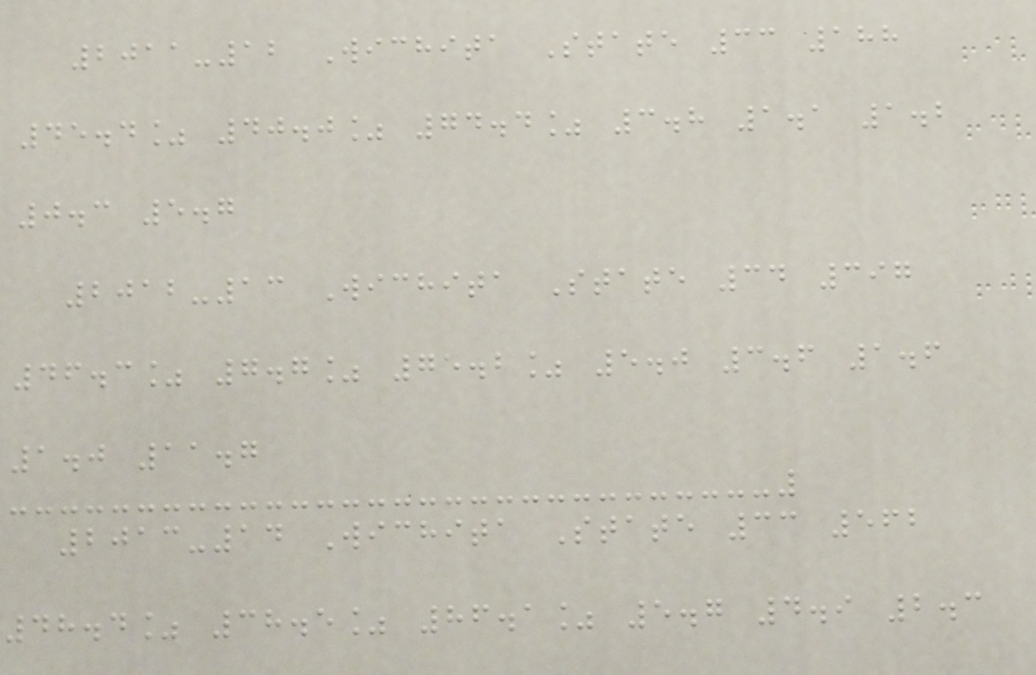2011-12 Wichita State 33 188
45.4% 40.0% 74.4% 3.8 1.1 1.2
0.3 5.7
2012-13 Wichita State 34 397
46.3% 7.7% 75.2% 5.0 3.6 1.6
1.0 11.7
2013-14 Wichita State 33 562
48.4% 38.5% 86.1% 5.7 4.9 2.3
